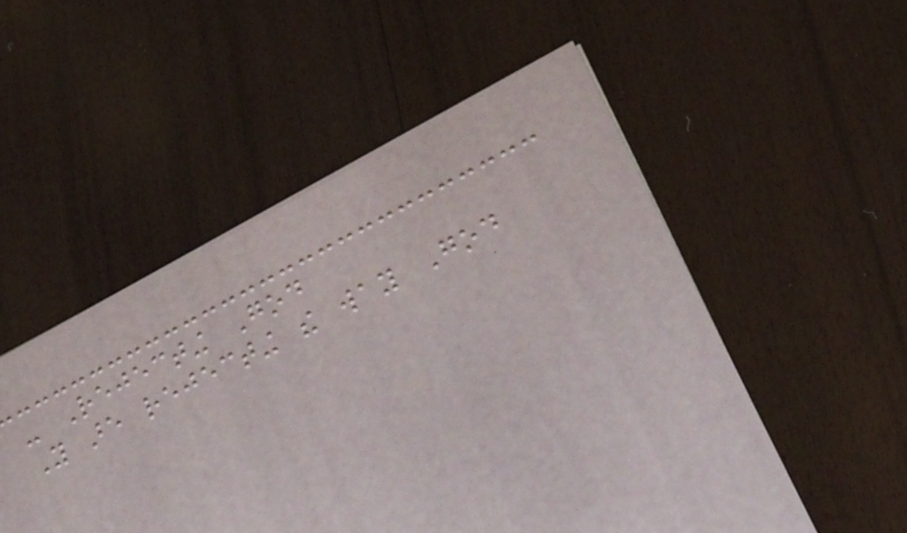- Rejecting God
You are rejecting the way God
